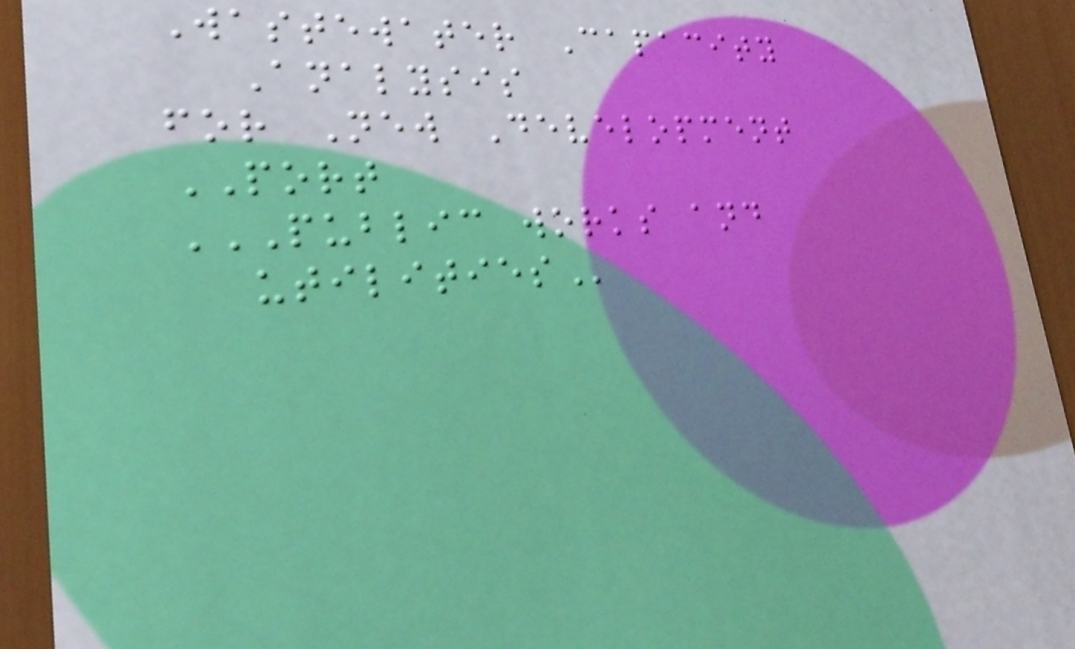Wastewater Capacity
Analysis
for New Development
PORT
PUBLIC WORKS AND
UTILITIES
